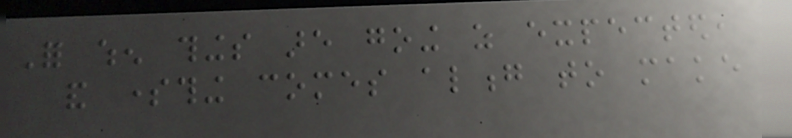For when things are going as expected,
and something comes along to make
